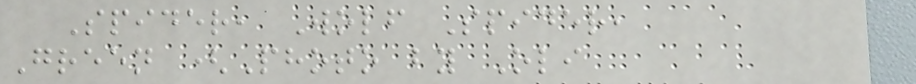Spider, Wolf Spider,
Green (Photo by Oli
